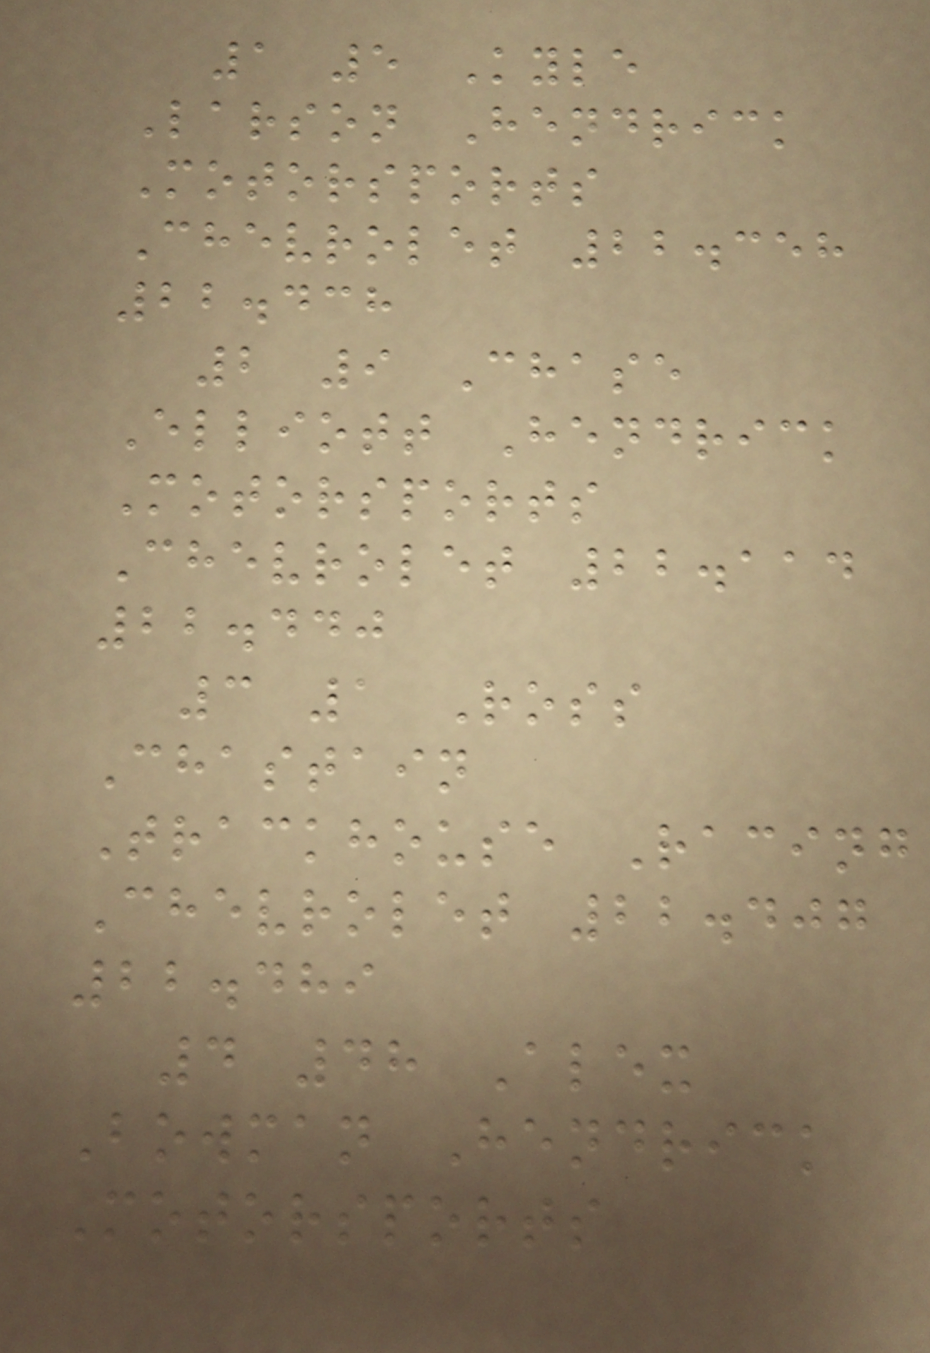1 5 Kyle
Larson Hendrick
Motorsports
Chevrolet 22.358
22.438
2 9 Chase
Elliott Hendrick
Motorsports
Chevrolet 22.114
22.440
3 1 Ross
Chastain
Trackhouse Racing
Chevrolet 22.407
22.489
4 48 Alex
Bowman Hendrick
Motorsports
